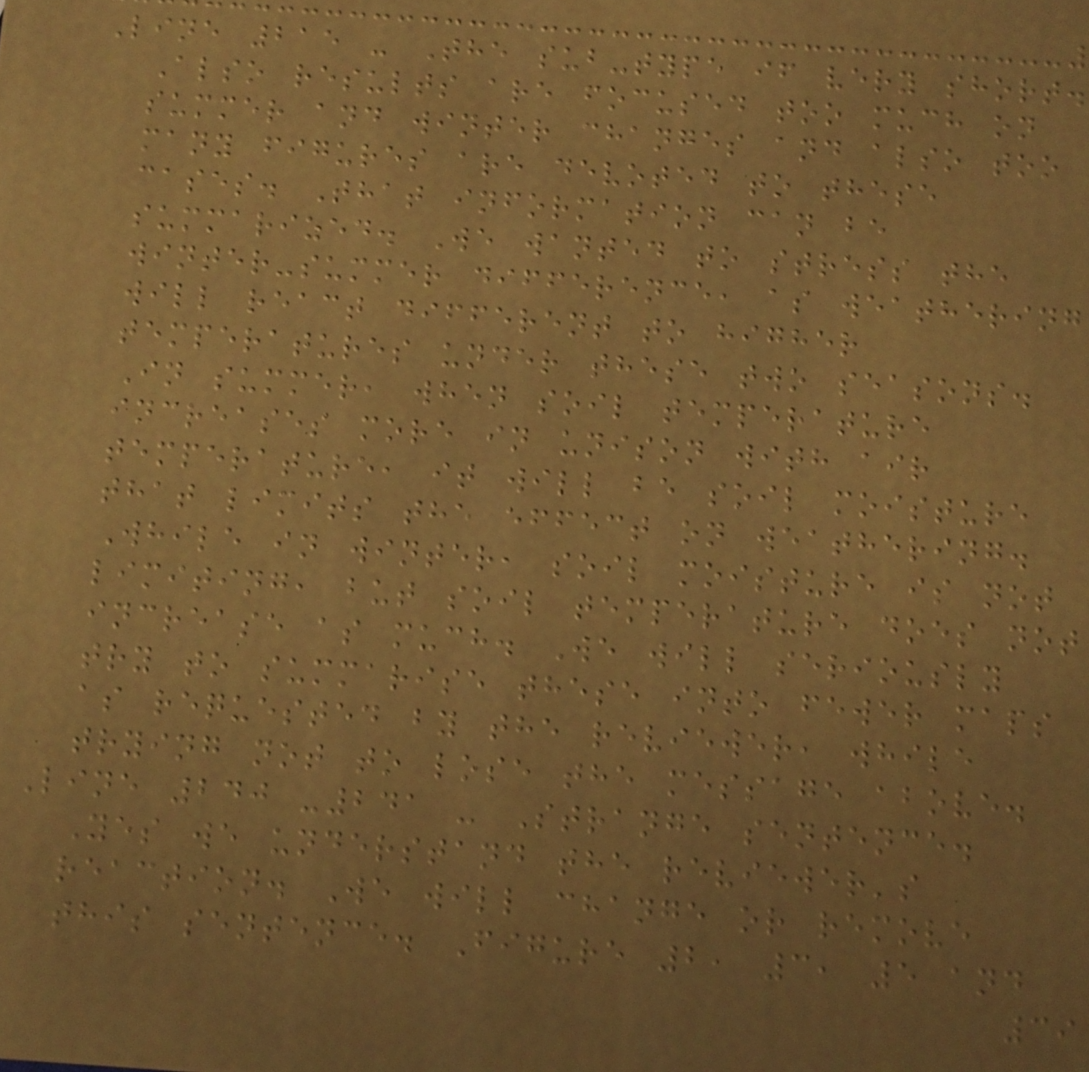Line 215 - The sub-type if very short.
Also results are focused too much on
summer and winter changes and also too
many figures are devoted to these
cases. That information can be
summarized. We wanted to stress the
winter-summer difference, as weathering
will react different to higher
temperatures under these two seasons.
In summer, when soil temperature
increases more in unison with air
temperature, it will be soil moisture
that limits the effect on weathering.
While in winter, soil moisture is not
limiting, but soil temperature does not
increase as much. We will seriously
try to summarise these into fewer maps
as requested by the reviewer, while
trying not to lose the message above.
Line 240 -241 - Strange sentence.
Yes we understand the reviewer's
reaction. We will change or remove
this sentence. Figure 2, 3, 5 and
39
